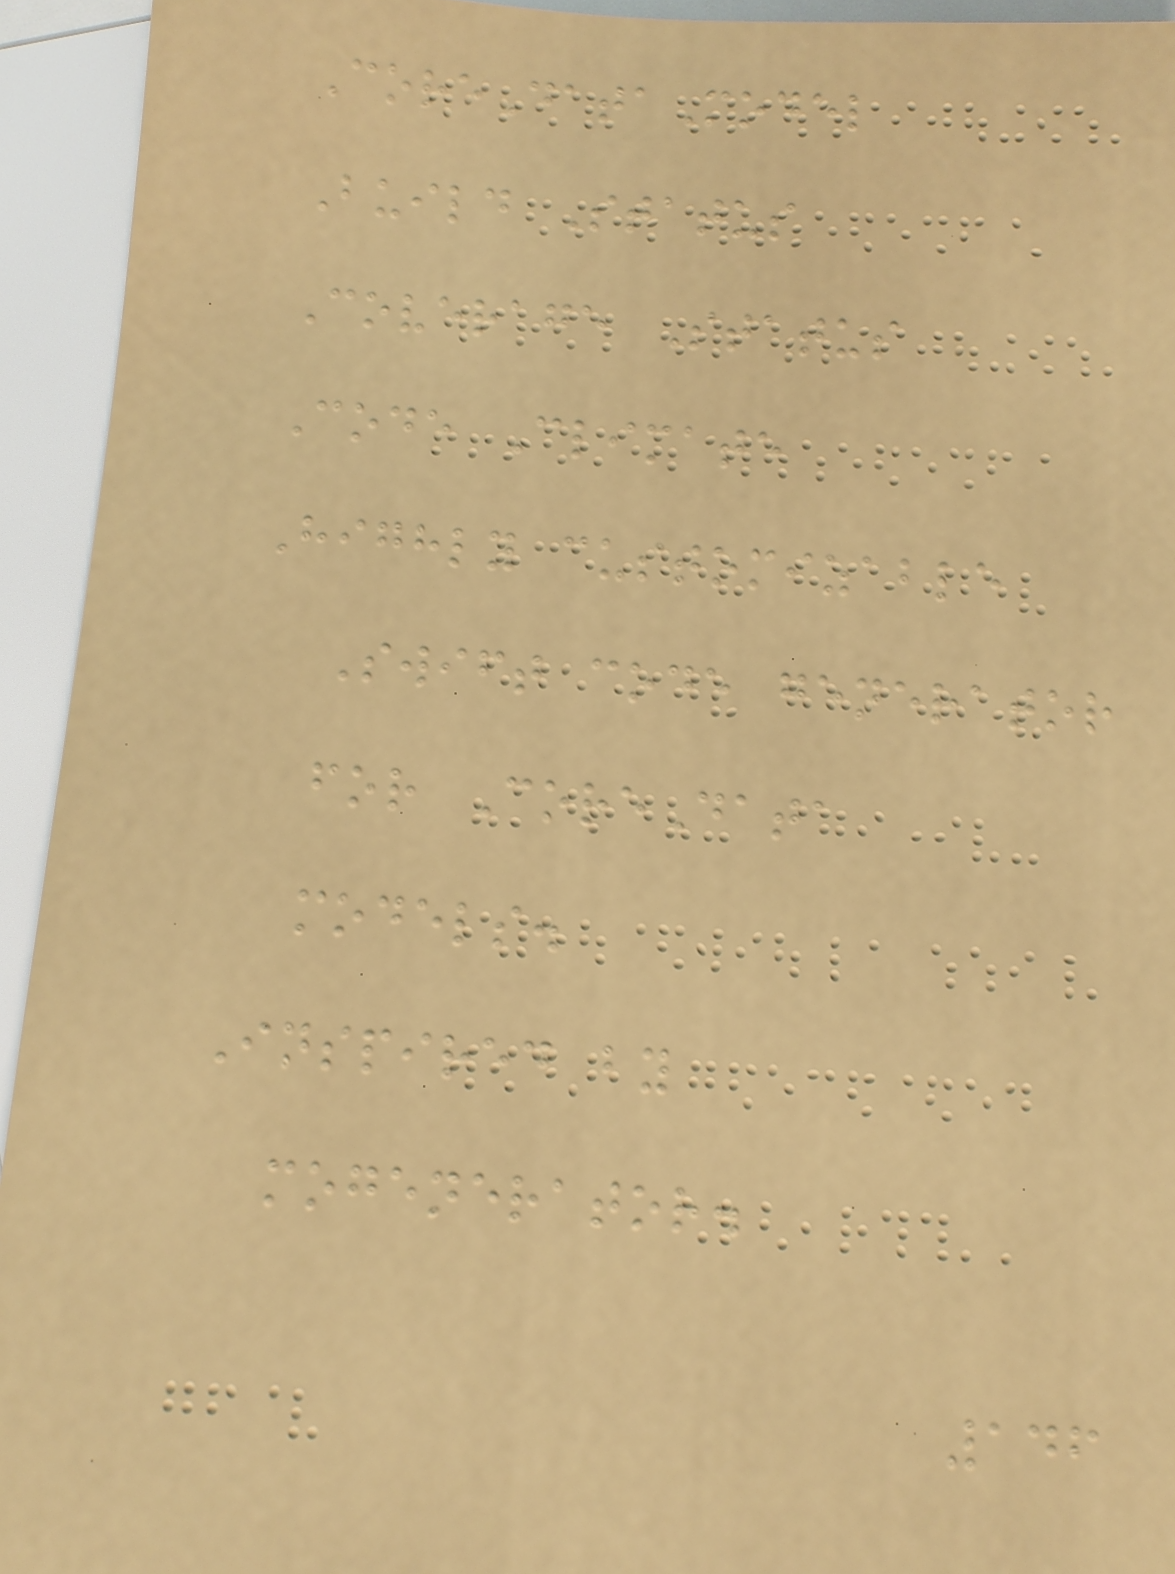CoreDataModel
Build Status
Coverage Status
Code Climate
Highly customizable
Swift code generator
for CoreData
models.
Inspired by
mogenerator.
146
